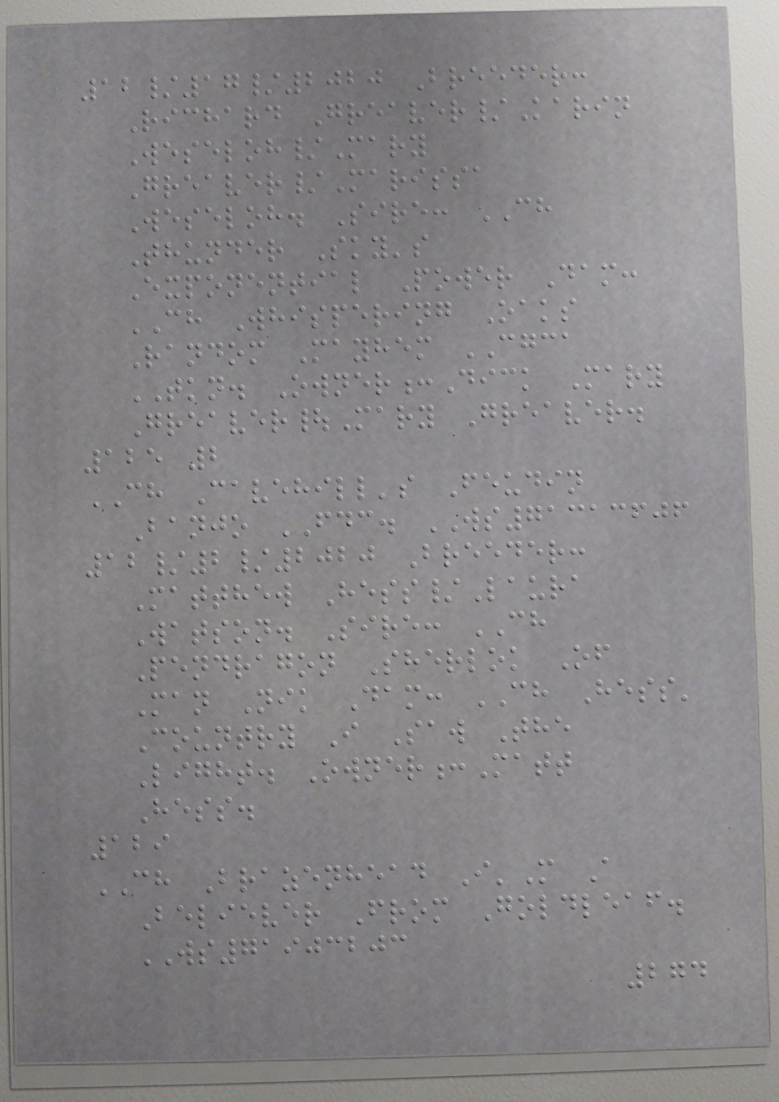12/17/2020 Breeder:
Richard Greaver/Karin
Weseloh/Mary
Greaver/Marissa
Weseloh. Sire: CH
Thunder Sky's
Exponential Power Dam:
CH Whispering Oaks
Random Mayhem CGCA
TKN. Owner:Dick Mary
Greaver|Mary Greaver.
125 2
CH Cavehill's Feudin
Banjo FDC. WS71313606
12/2/2020 Breeder:
Matthew Hess/Laura
Watson. Sire: CH
Pendragon Sherlok Of
Man Nik Dam: CH Hess'
Country I Saw The
Light. Owner:Matt
Hess.
129
CH Brazenhead I'M A
Believer From Goldleaf.
WS71903203
274
